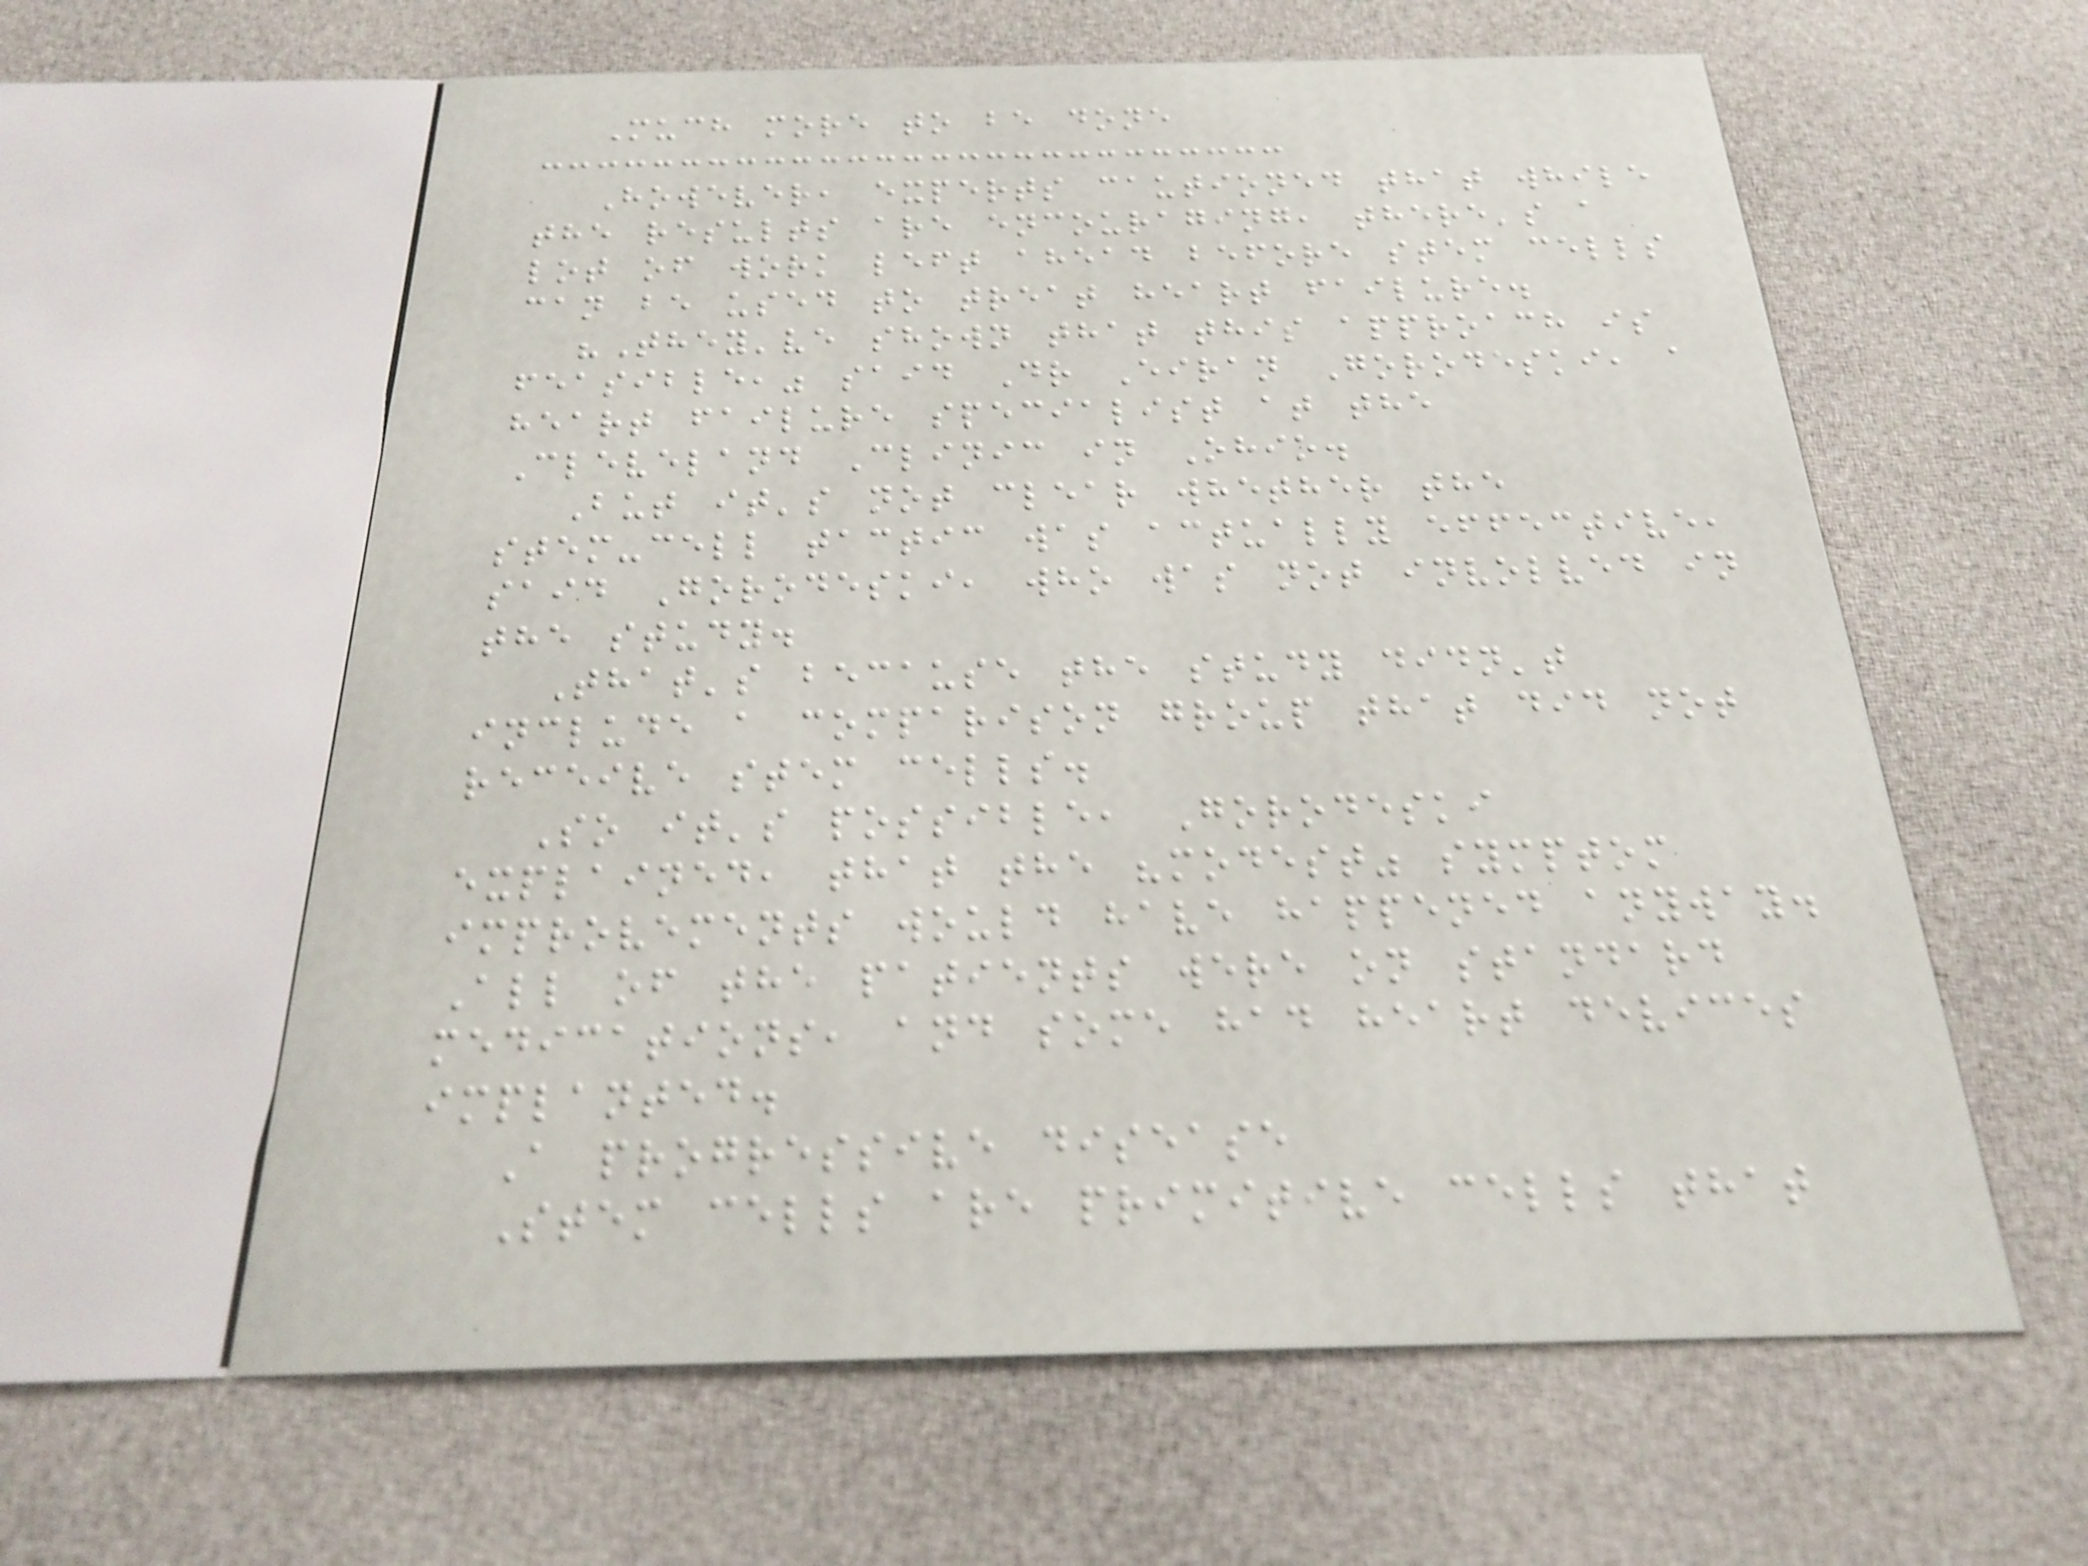Much more to be done
However, experts cautioned that while
the results are encouraging, there's a
lot of work left ahead before stem cells
can be used to treat heart failure.
"They've shown that this approach is
feasible," said Dr Eiran Gorodeski, a
heart failure specialist at the
Cleveland Clinic in Ohio.
But it's not clear whether the
stem-cell tactic was actually effective,
said Gorodeski, who was not involved in
the study.
That's because the study didn't
include a comparison group that did not
receive stem cells.
So it's possible, Gorodeski
explained, that the "modest" symptom
improvements would have happened anyway.
All of the patients were on standard
medications, and some had heart devices
implanted.
A progressive disease
Stem cells are primitive cells that
